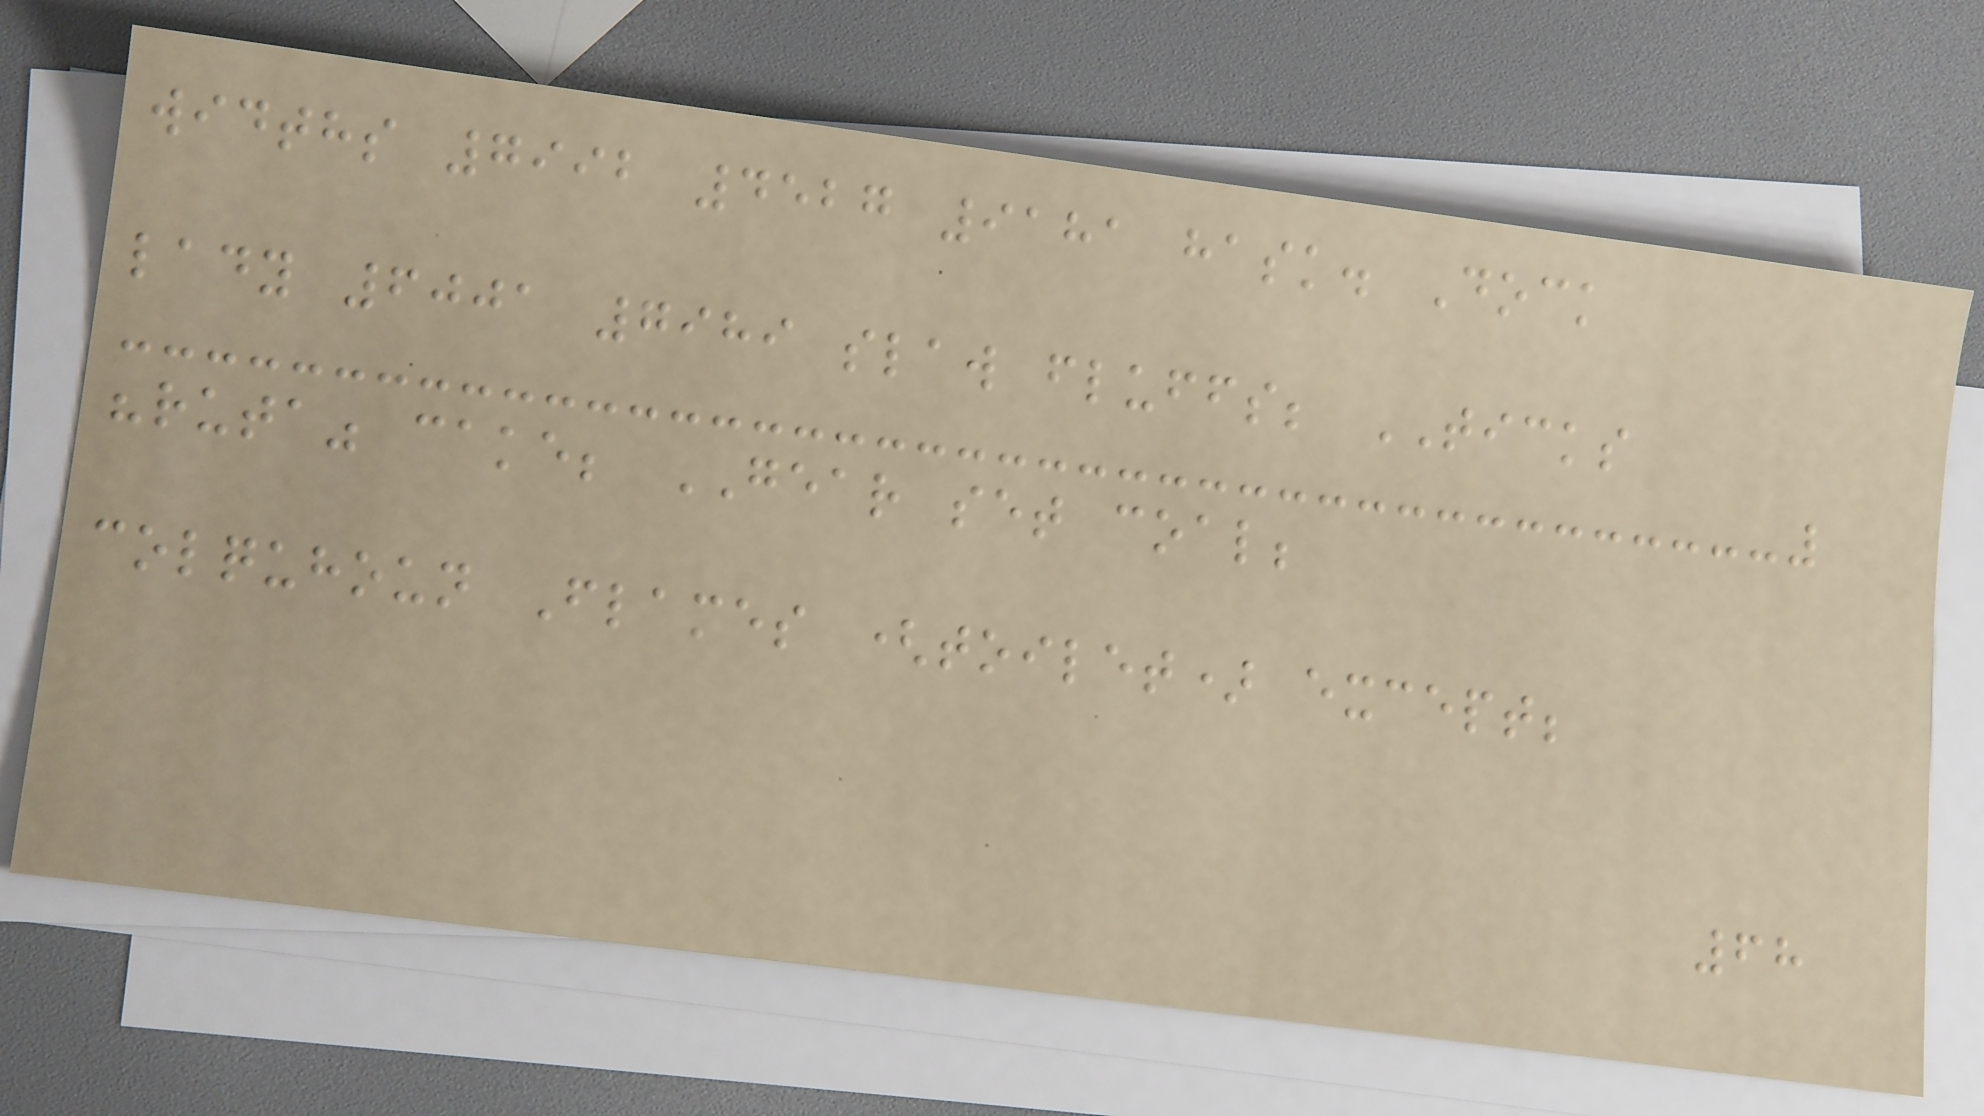widths 7992 4527 9181 hask. Dock
lady 6001 7989 slaw fluffs; TICKS
"ruta" cake; GEAR set coal;
colquhoun Flames (toilet) except;
68
